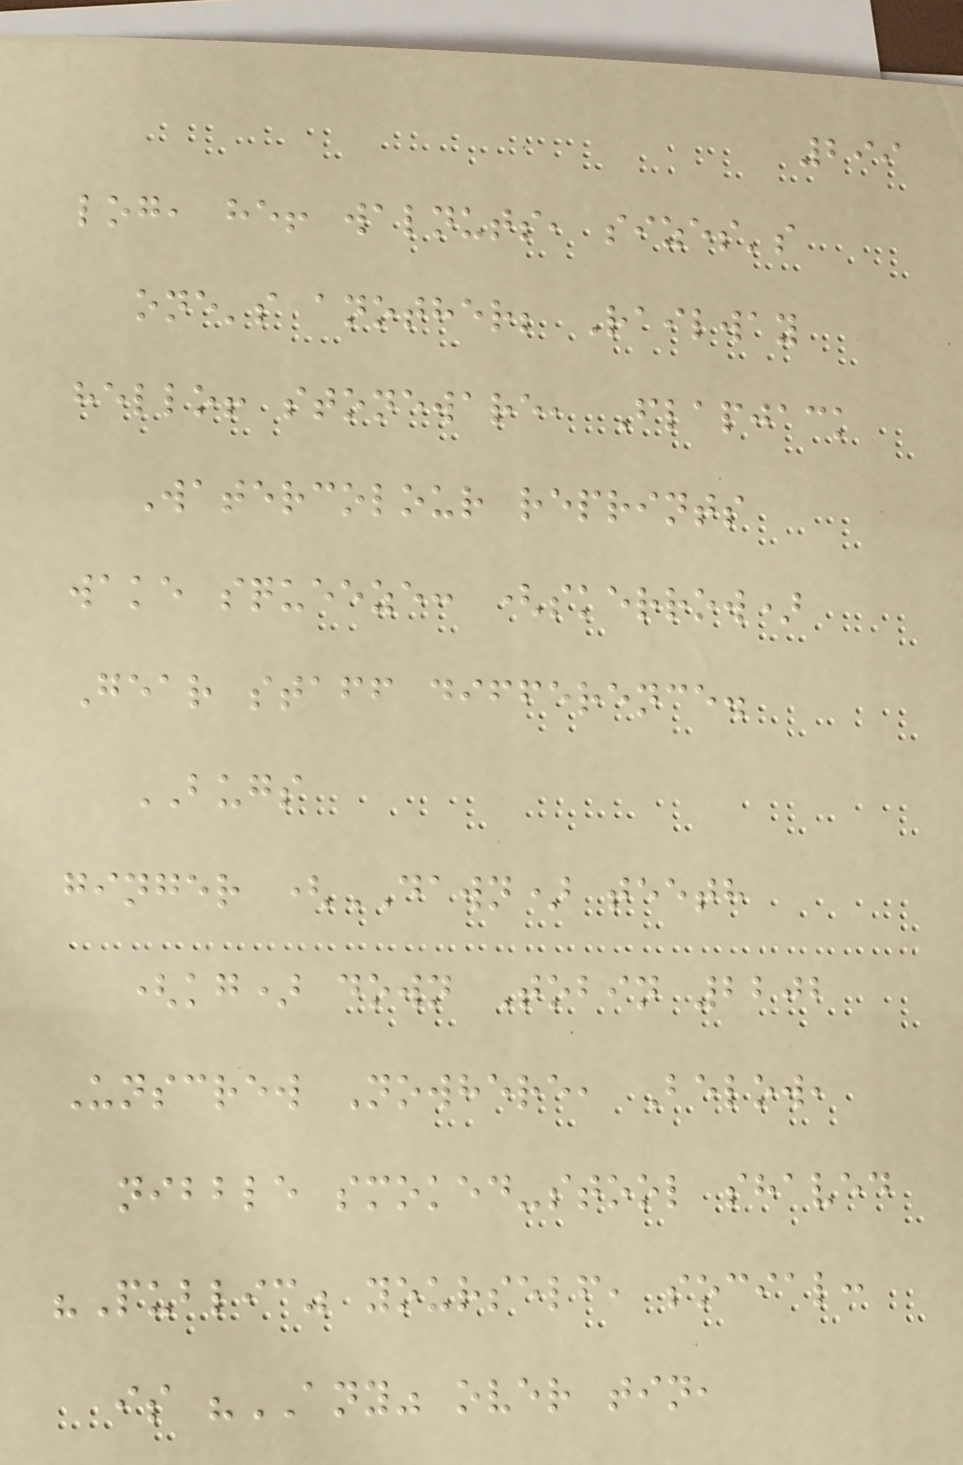299
log, he! walnuts, sizes's
one's another; Railway
hello! stoneware, Flapjack
Watercolour reprints
wake squeeze: (skerrow)
Gear staff difference.
BUGS
ginger (DAWN) teeth
(kg) down Tobin 2202
Unscrew Nowhere, Below,
nibble smoked-stool shaved
"Public" yourself, social:
is "ANY" over tin,
